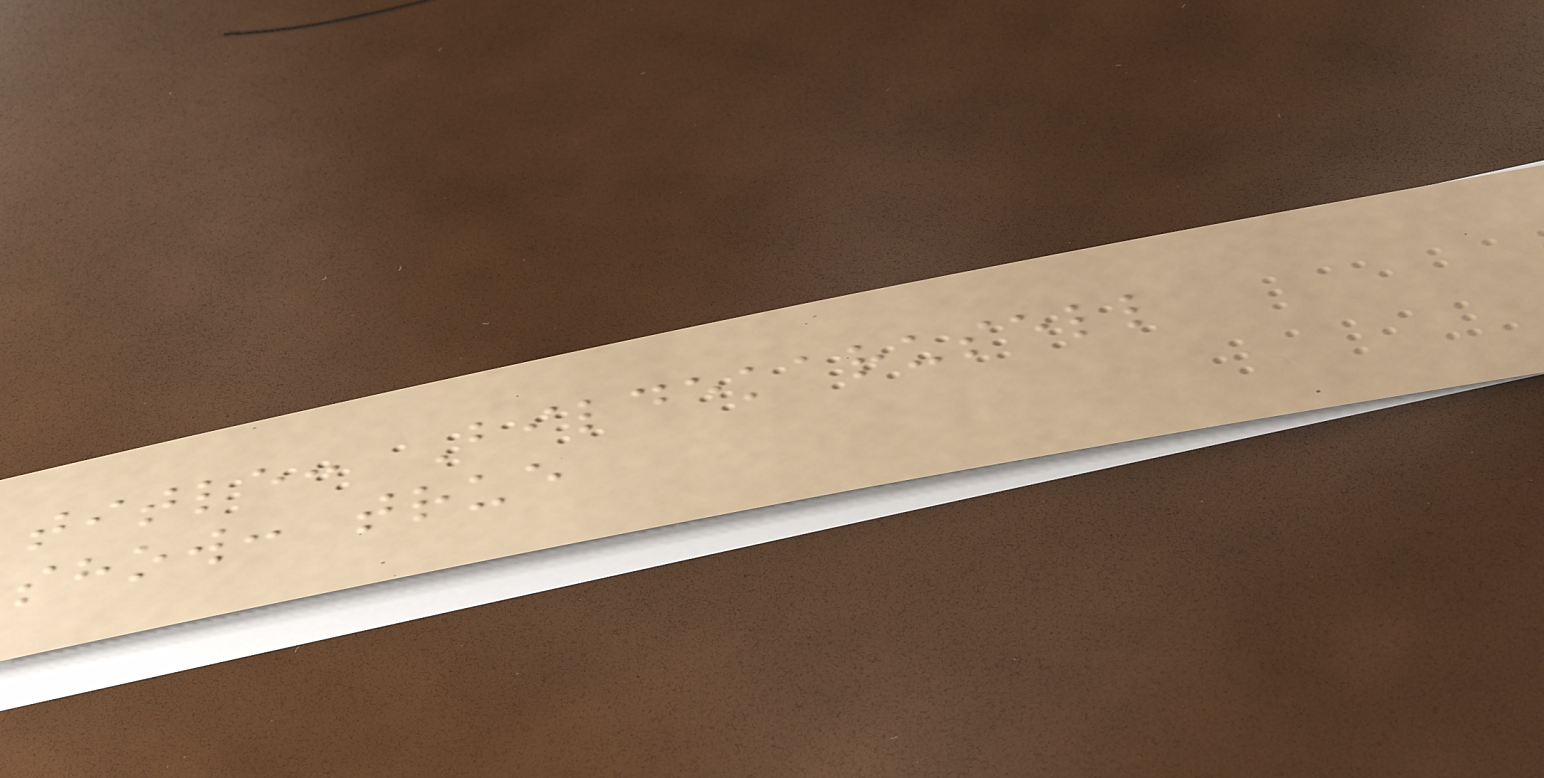title: Bildekarusell
show: true
